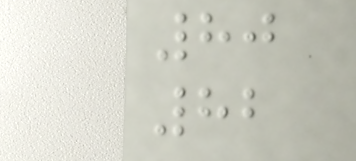80
82
